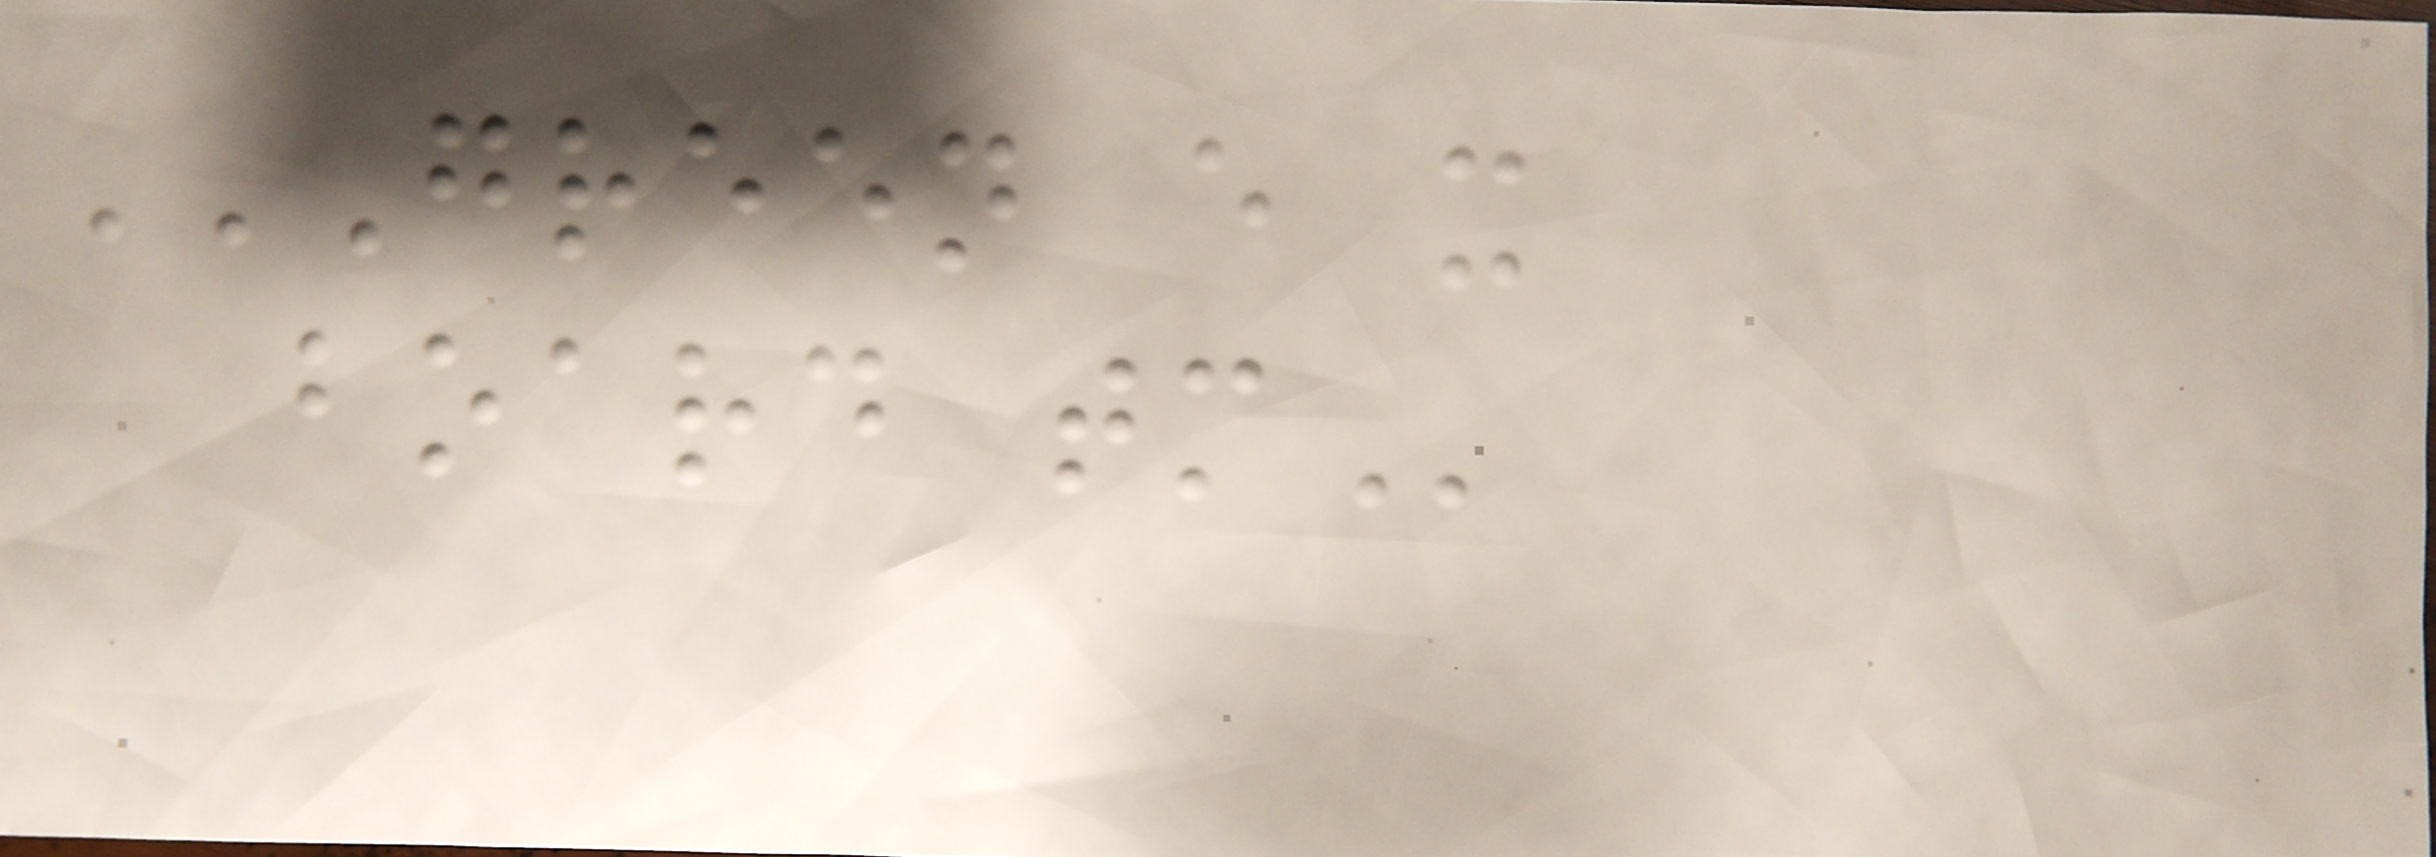GREEN E X
BOARD TM
